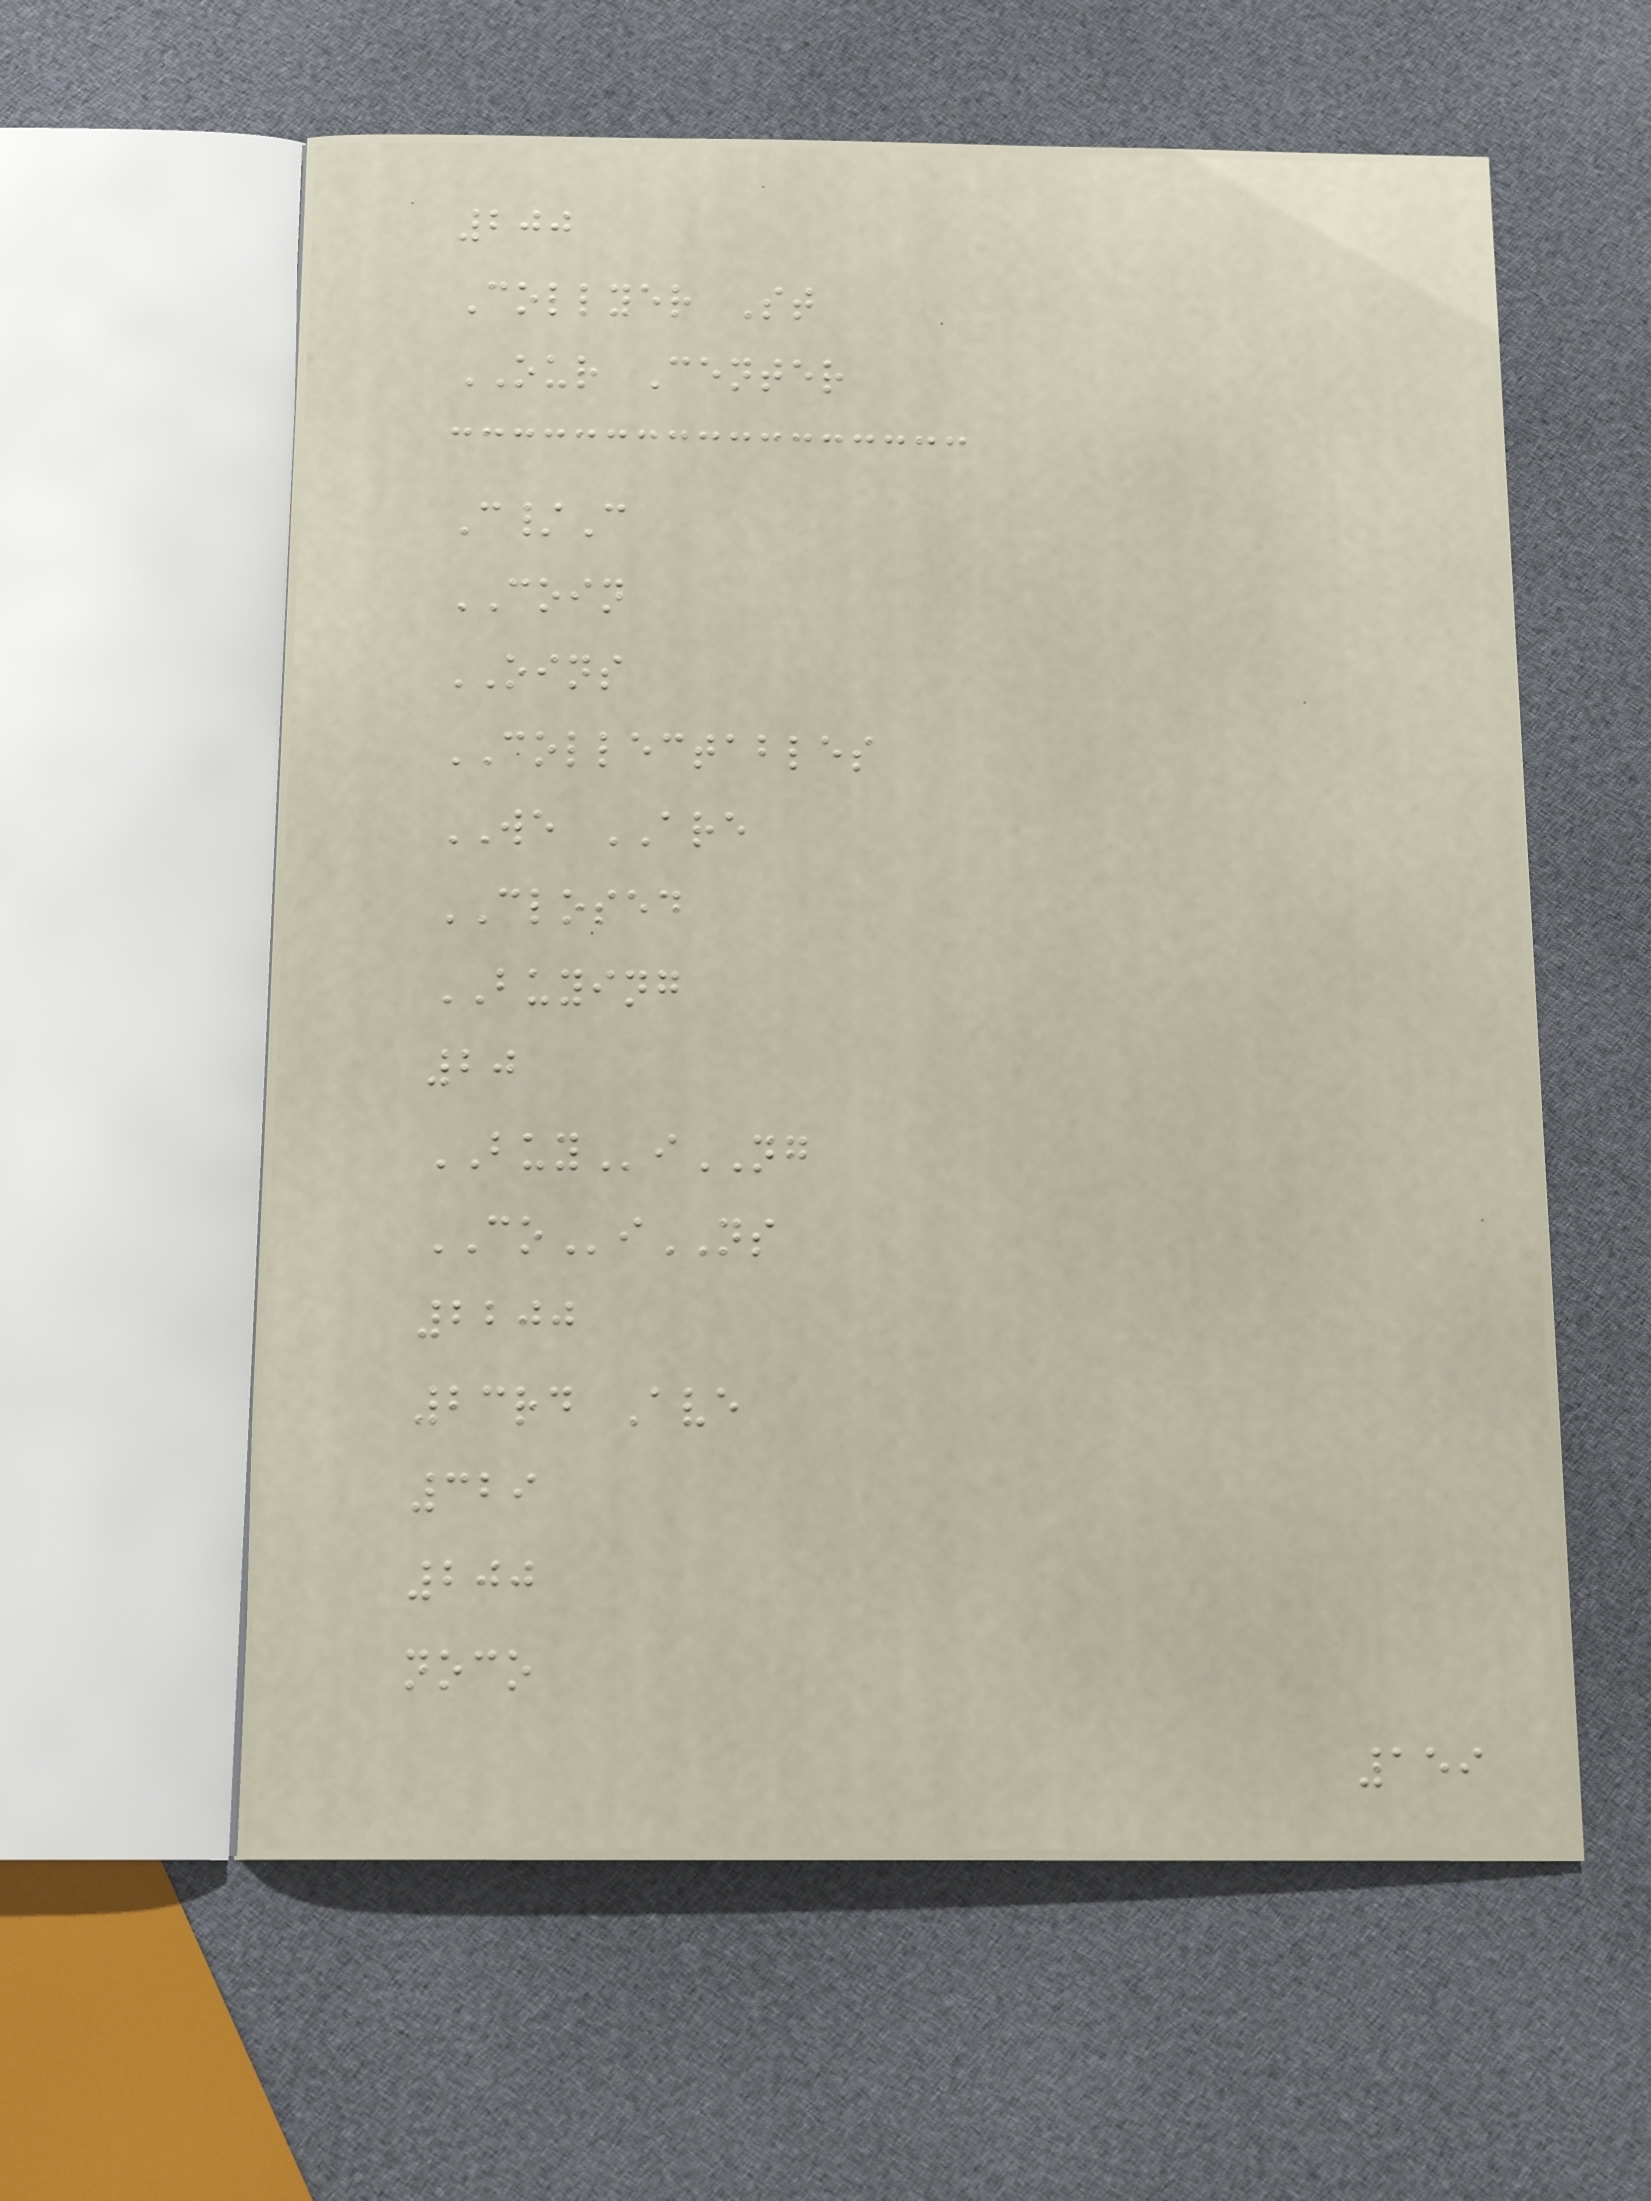200
Collyer St
OUR Center
C/C
COIN
OINS
COLLECTABLES
WE ARE
CLOSED
BUYING
20
BUYiNG
COiNS
2200
23rd Ave
329
200
noco
159
